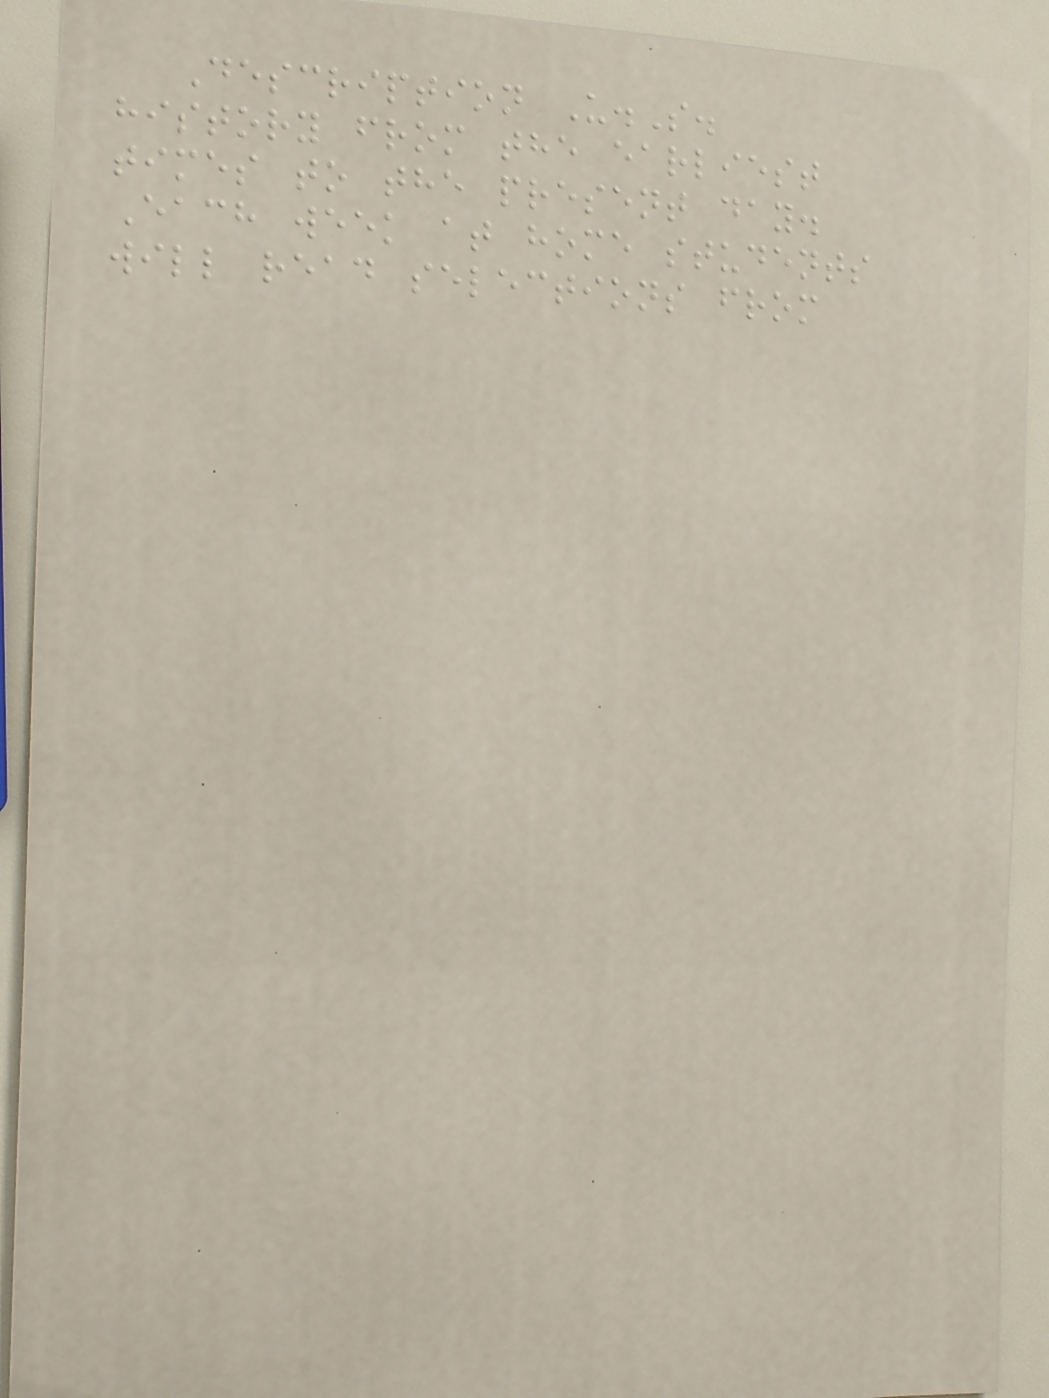Description U.S.
history from the earliest
times to the present day.
Each week at home students
will read selections from
